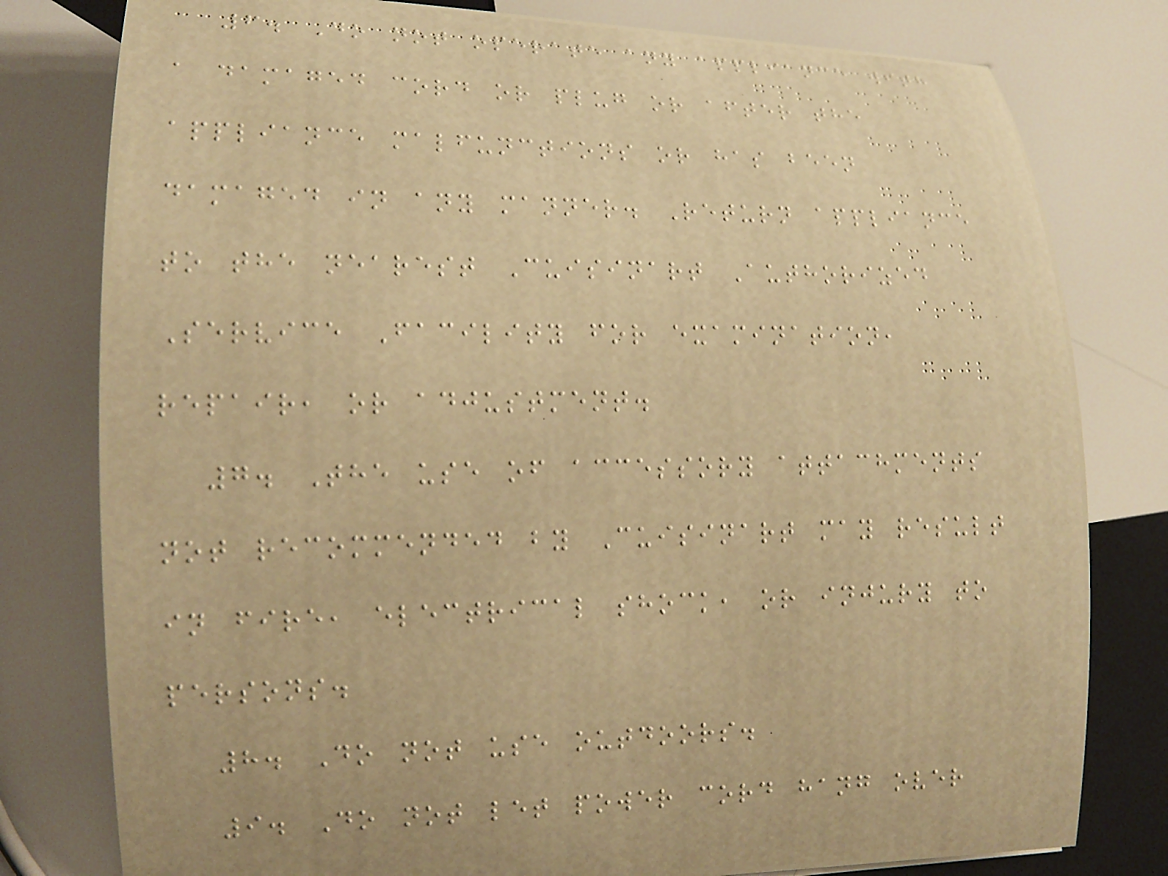6. Do not operate any appliance with
a damaged cord or plug or after the
appliance malfunctions or has been
damaged in any manner. Return appliance
to the nearest Cuisinart Authorized
Service Facility for examination,
repair, or adjustment.
7. The use of accessory attachments
not recommended by Cuisinart may result
in fire, electrical shock, or injury to
persons.
8. Do not use outdoors.
9. Do not let power cord hang over
